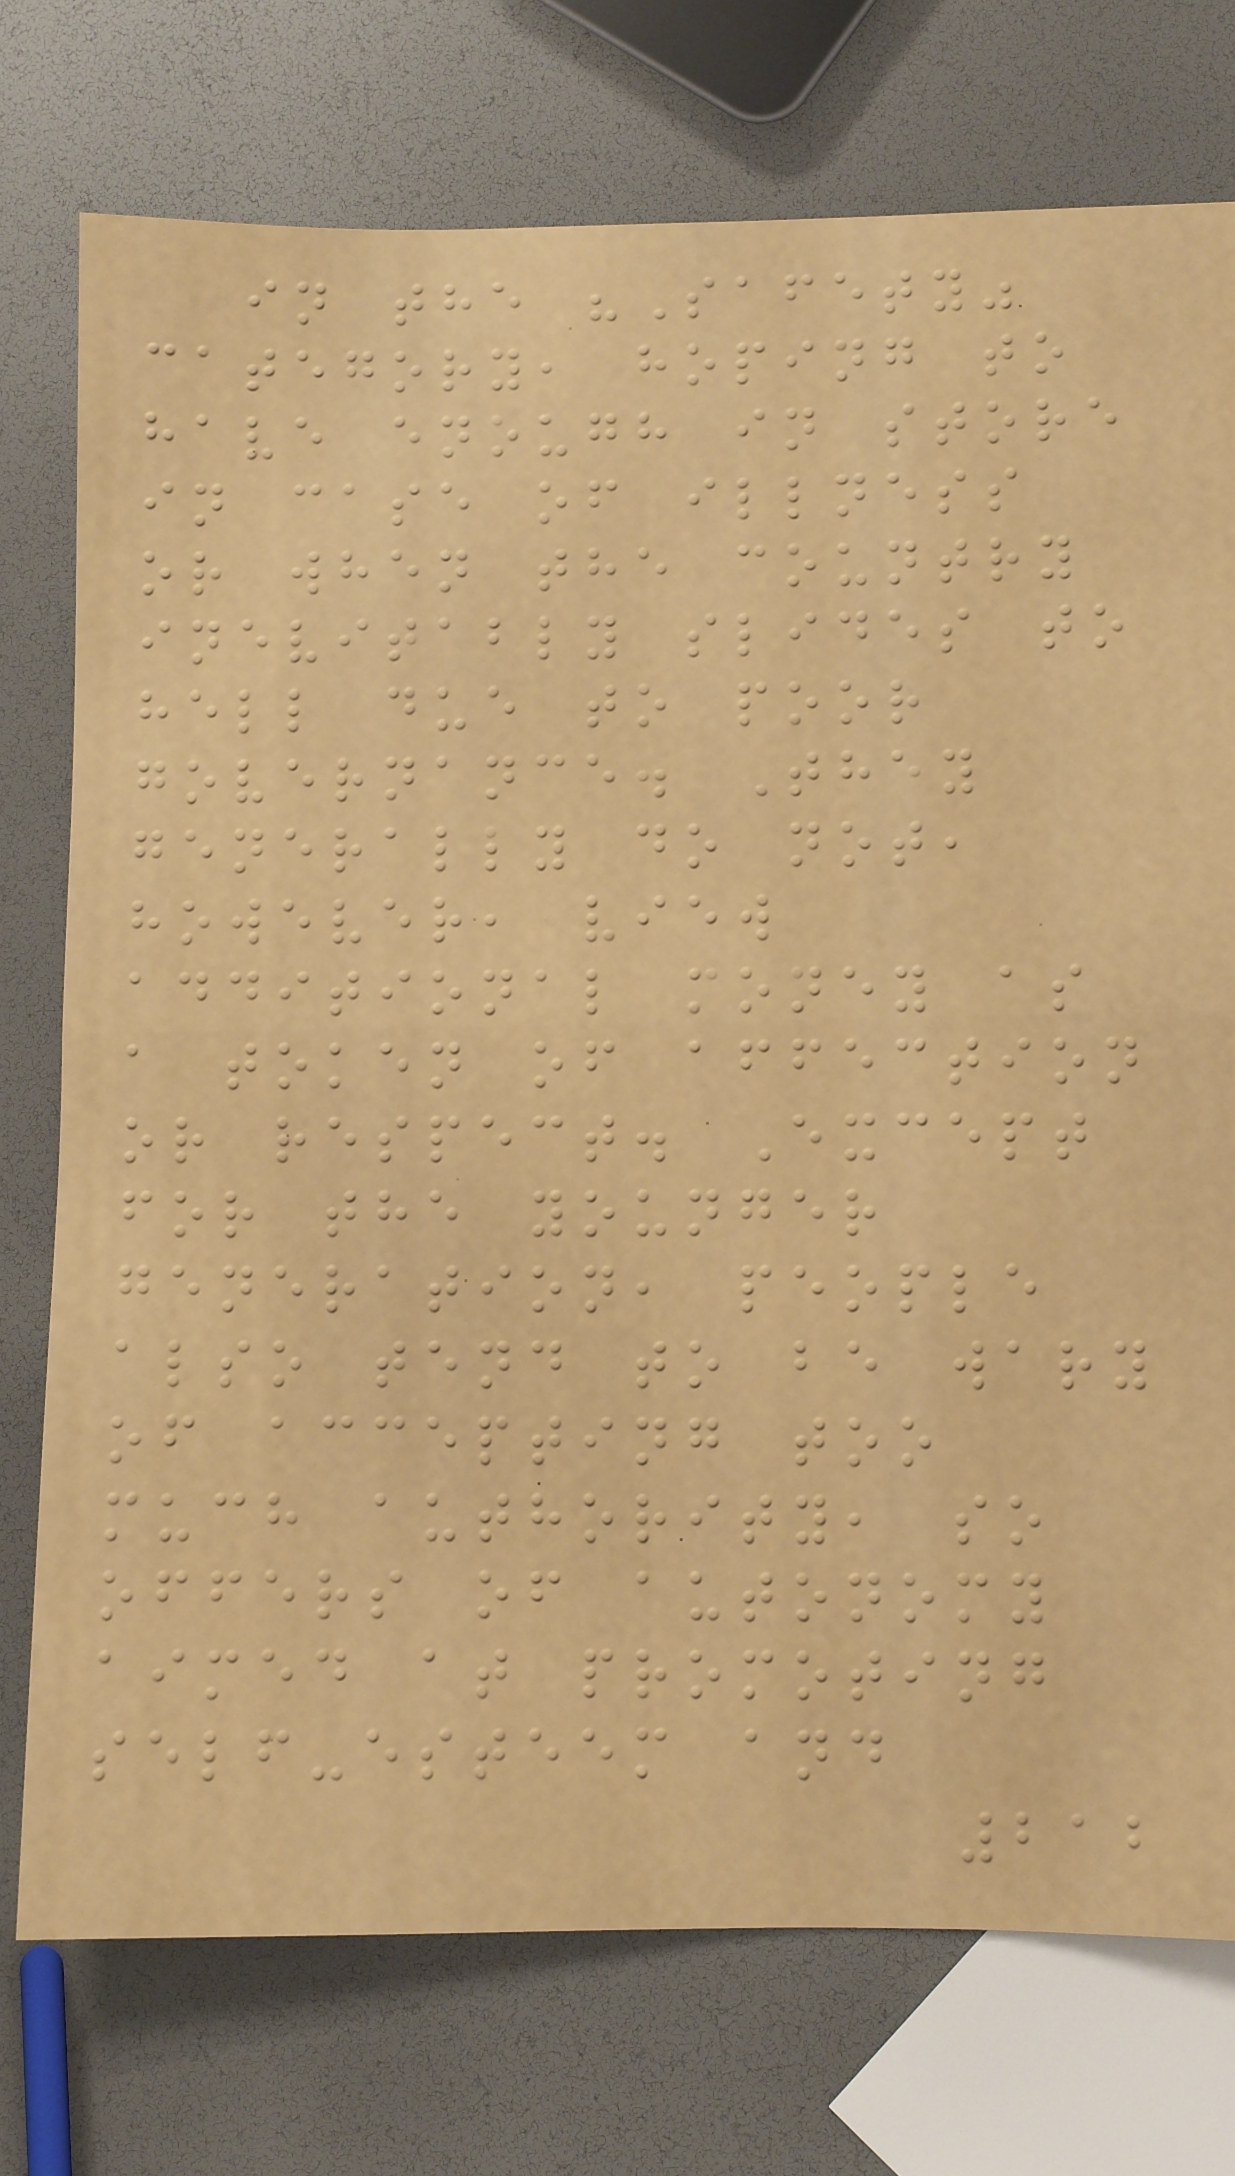in the "Safety"
category, hoping to
have enough in store
in case of illness
or when the country
inevitably slides to
hell due to poor
governance. They
generally do not,
however, view
additional money as
a token of affection
or respect. Except
for the younger
generation, people
also tend to be wary
of accepting too
much authority, so
offers of autonomy
aimed at promoting
self-esteem and
212
